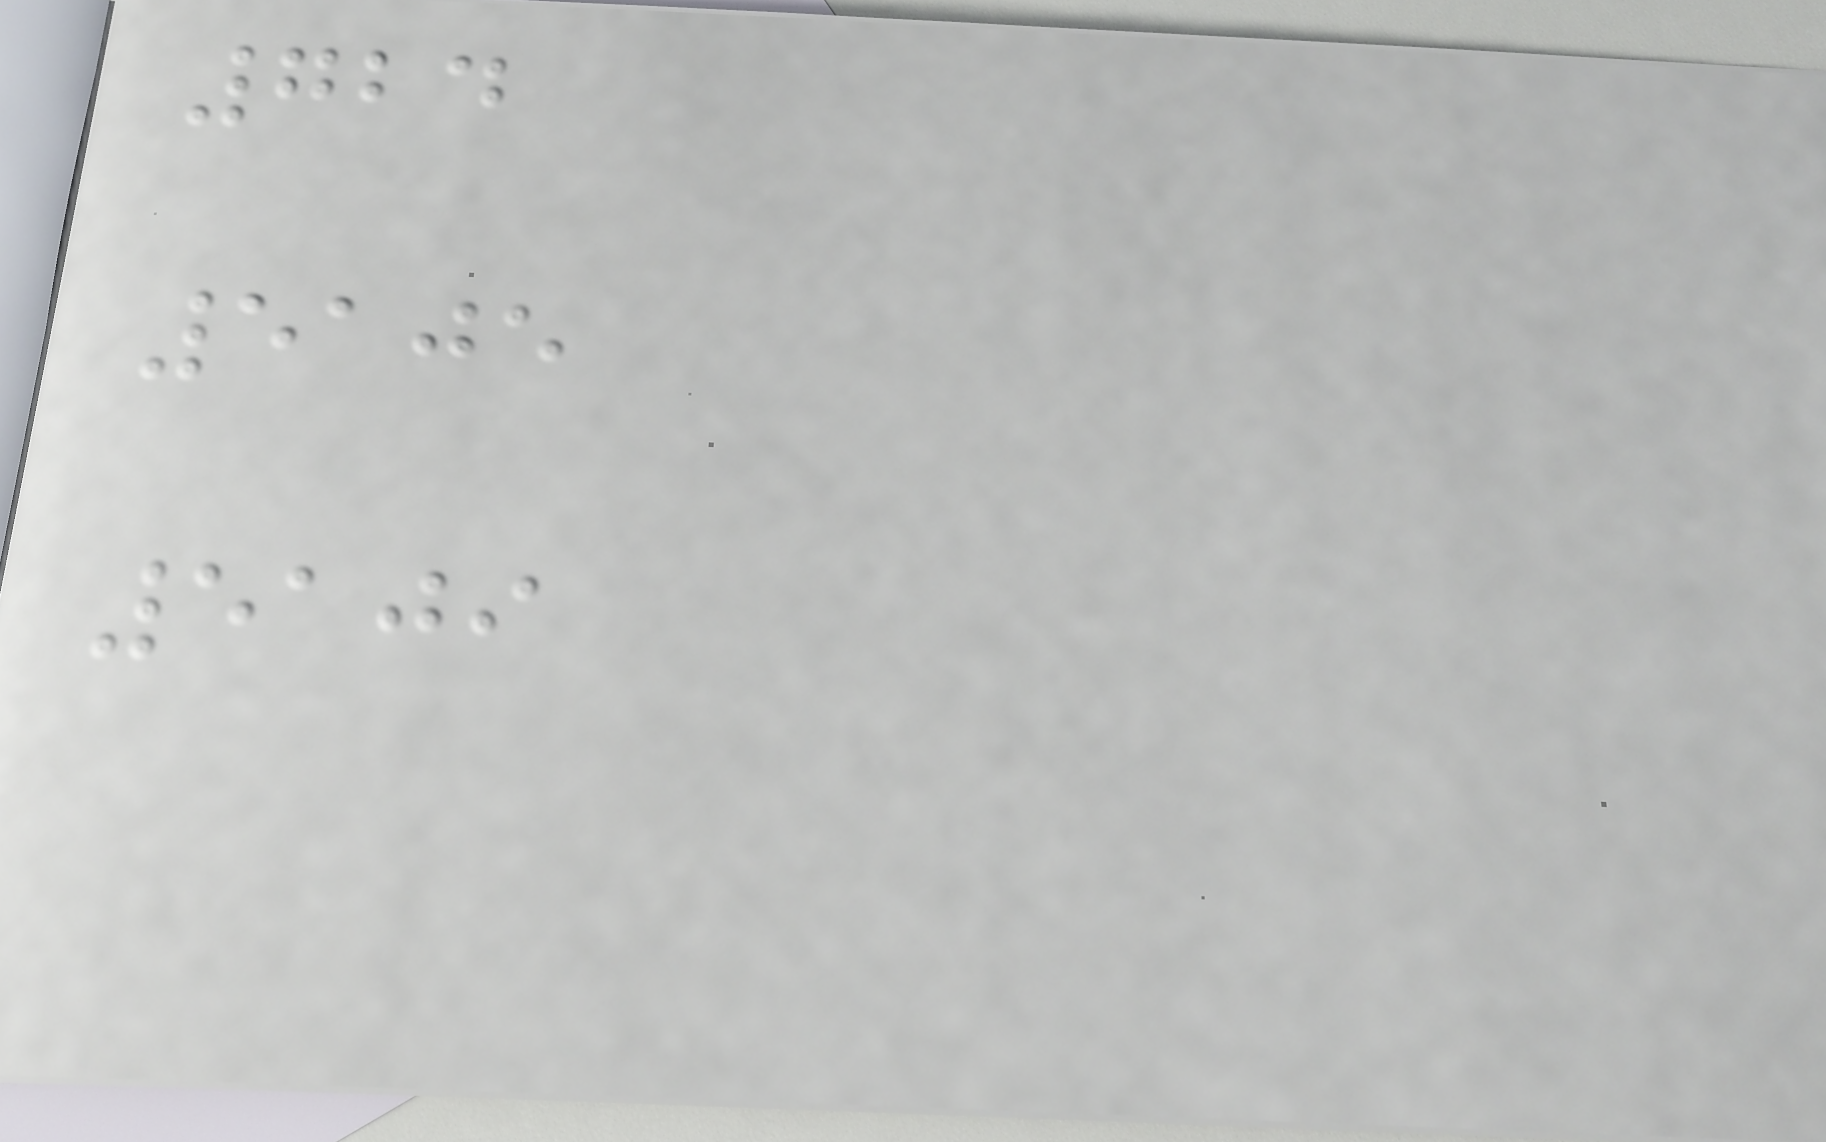724
5105
5109
